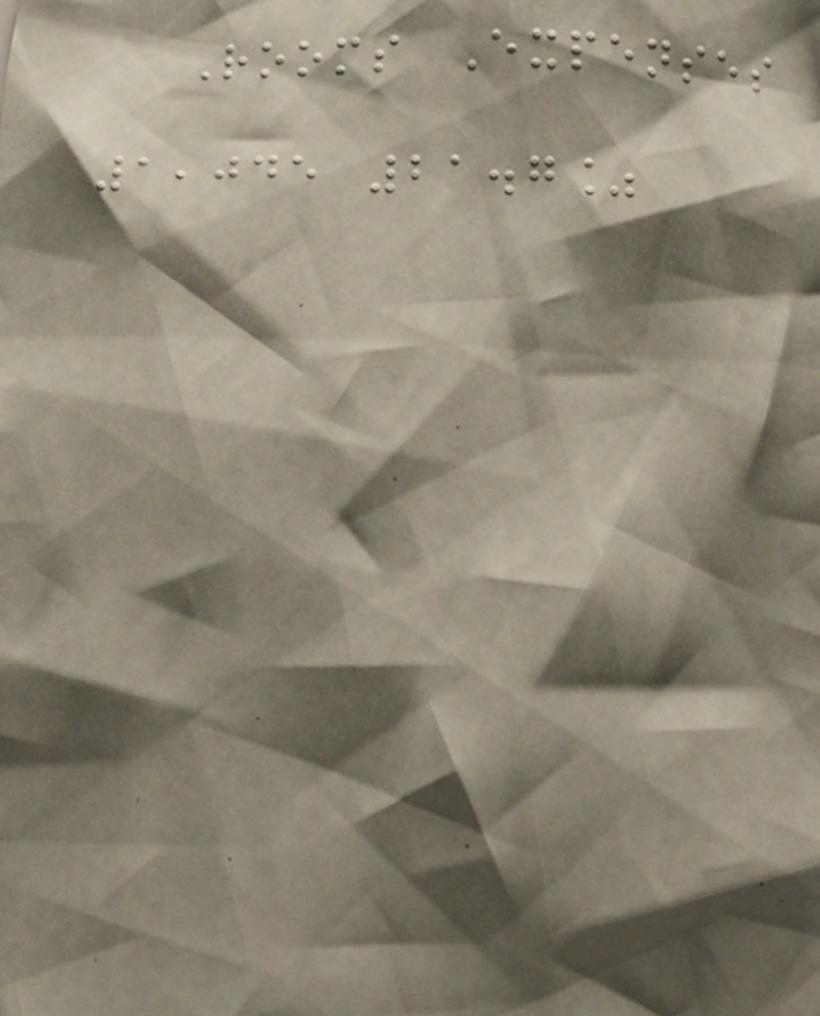Rooms Expenses
1,045 21.7%
